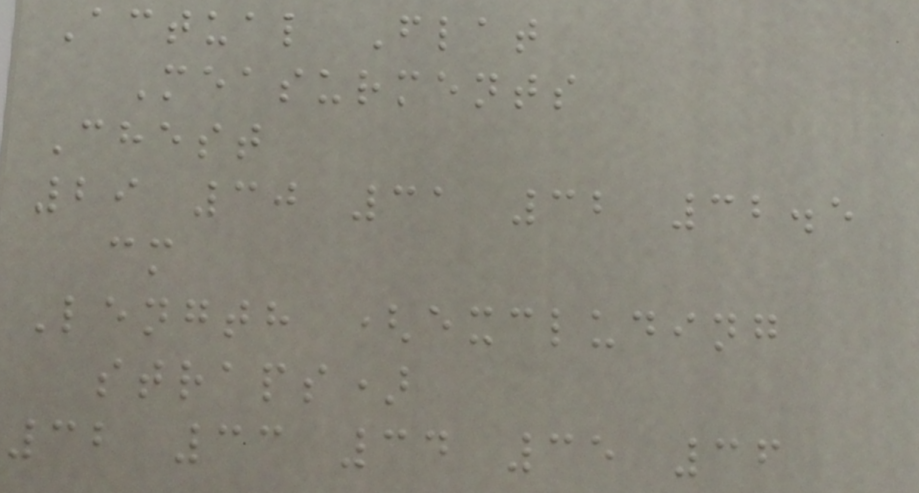Actual Flat
Measurments
Chest
29 30 31 32 32.5
cm
Length (excluding
straps)
32 33 34 35 36
